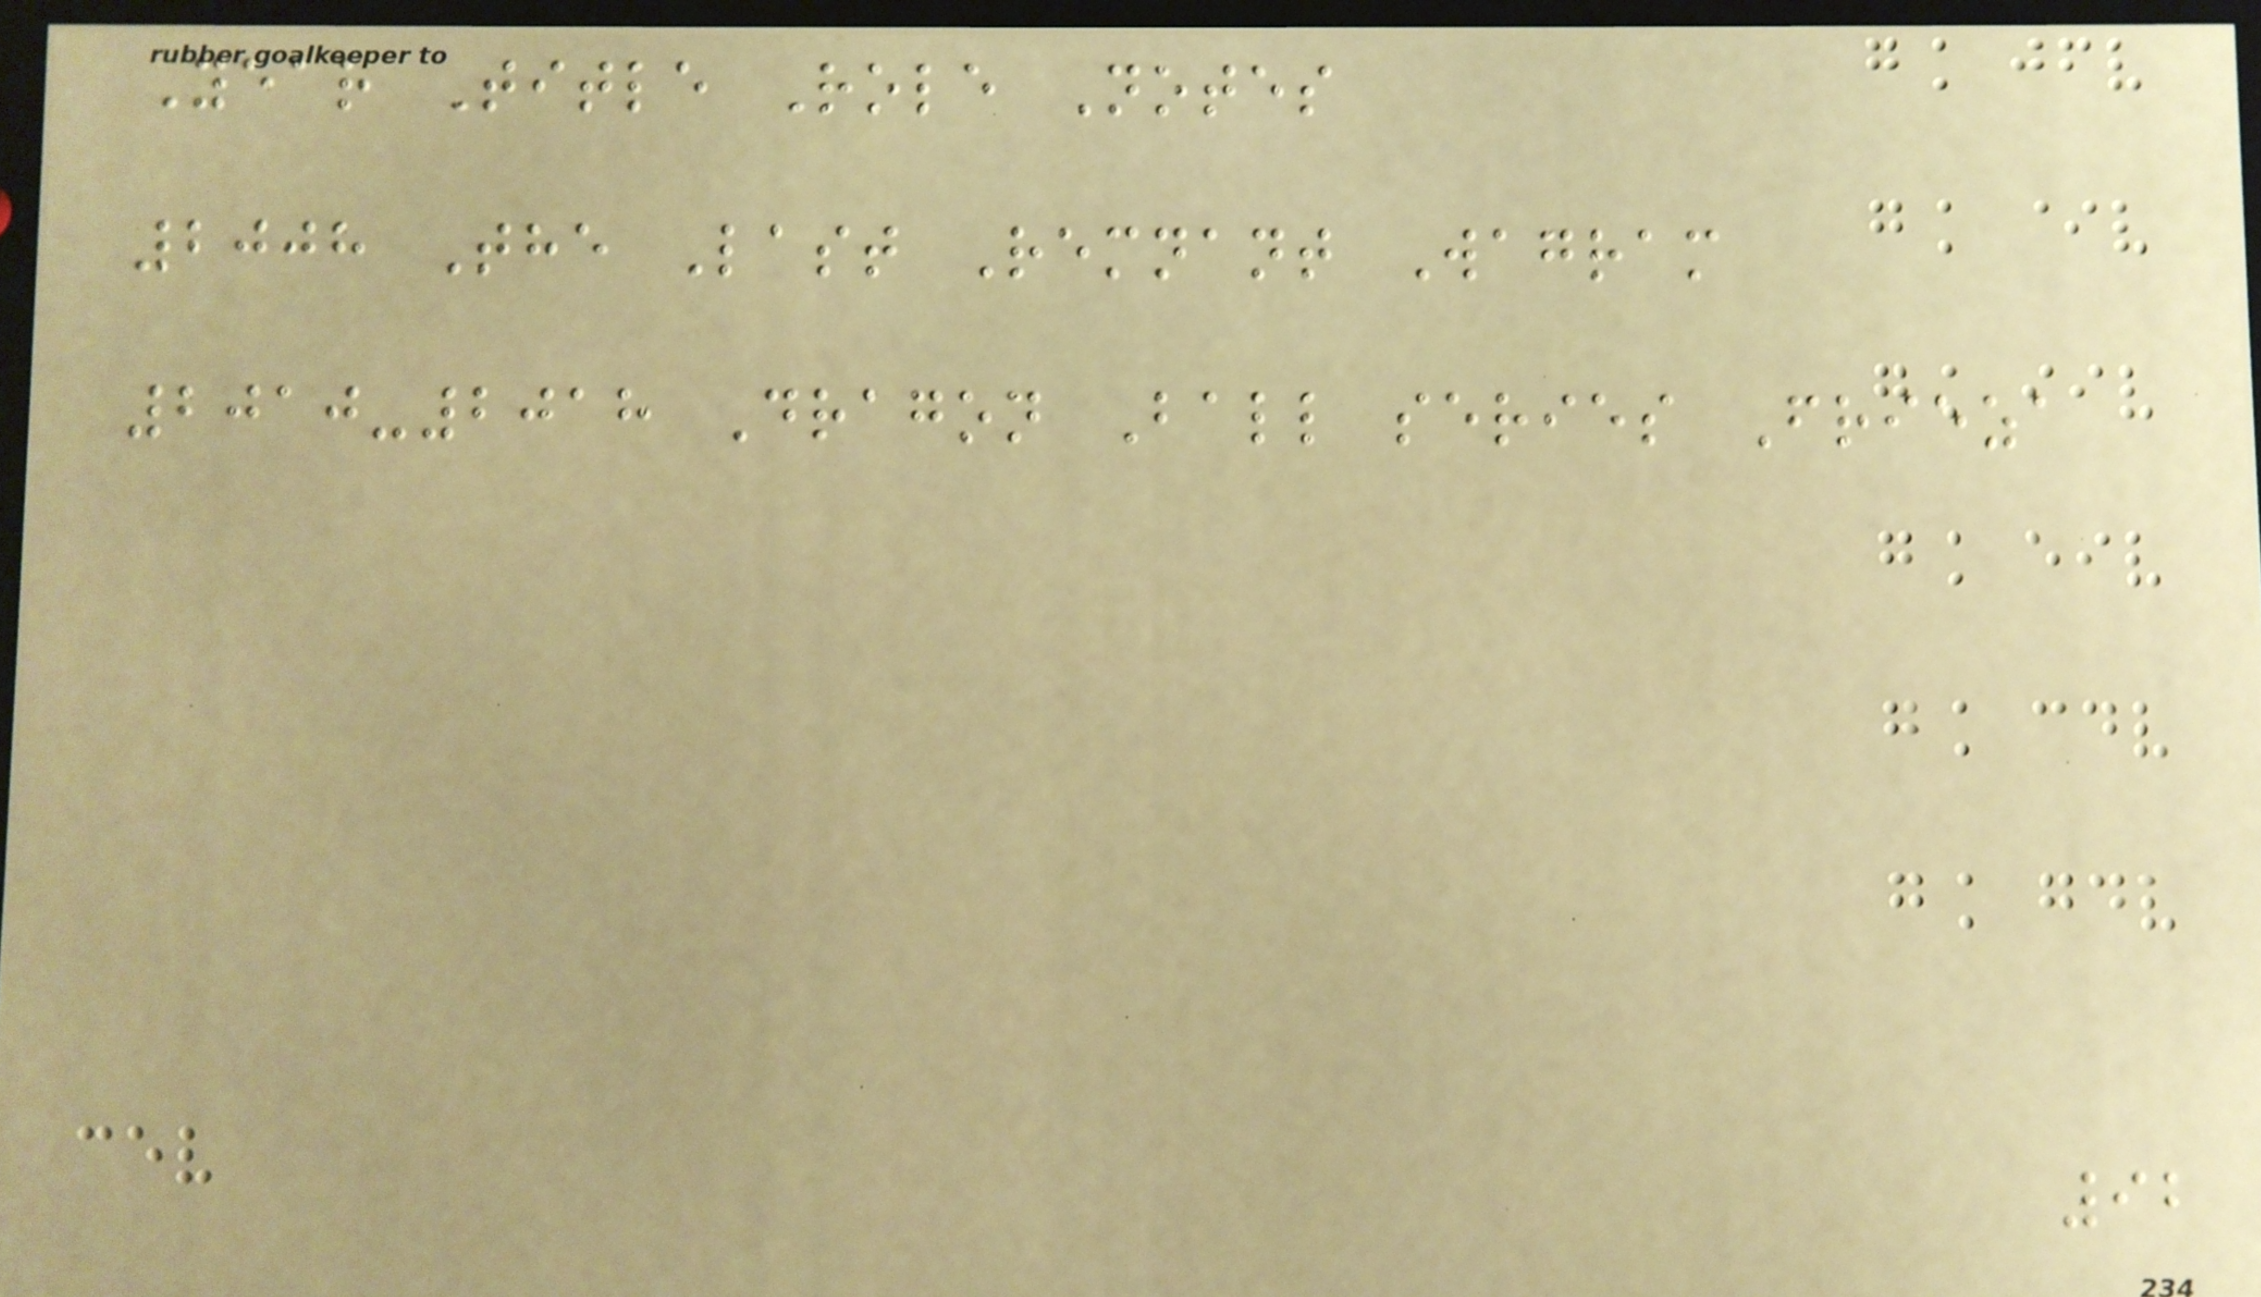Year Title Role Notes
2008 The Last Remnant Wagram
2010-2018 Dragon Ball series Frieza
92
